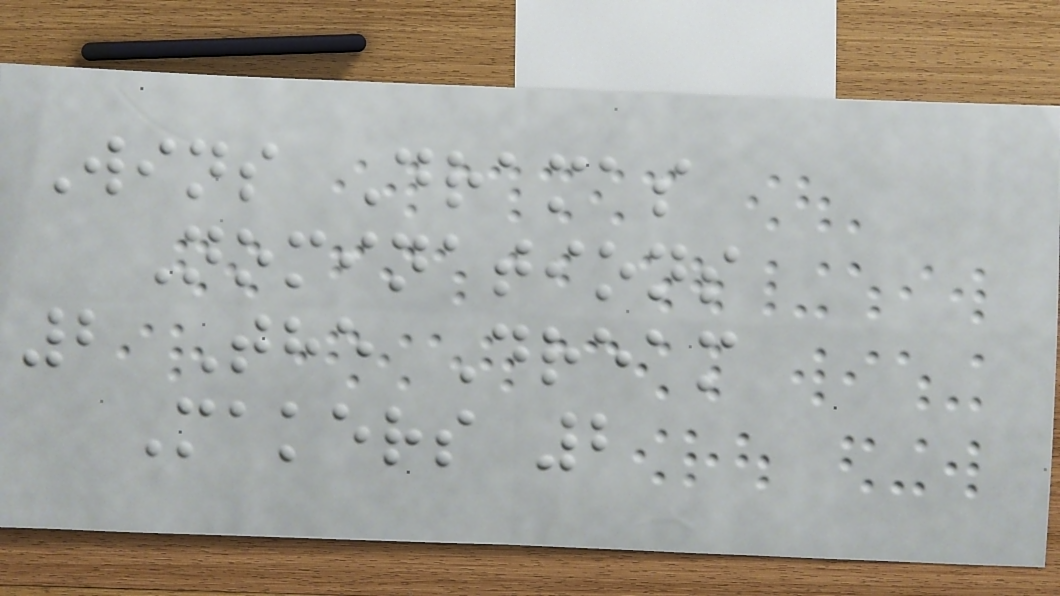Wins Dramas
Nominations
2 The Dream
Makers 2
